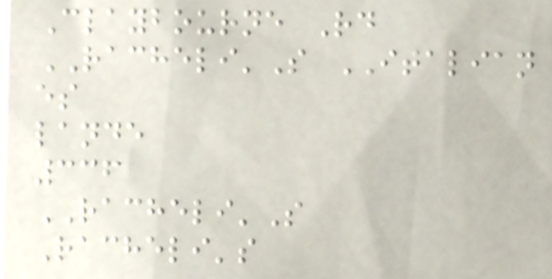Claybourne Rd
RACHELI'S ITALIAN
es
lande
336
RACHELI'S
Racheli's
